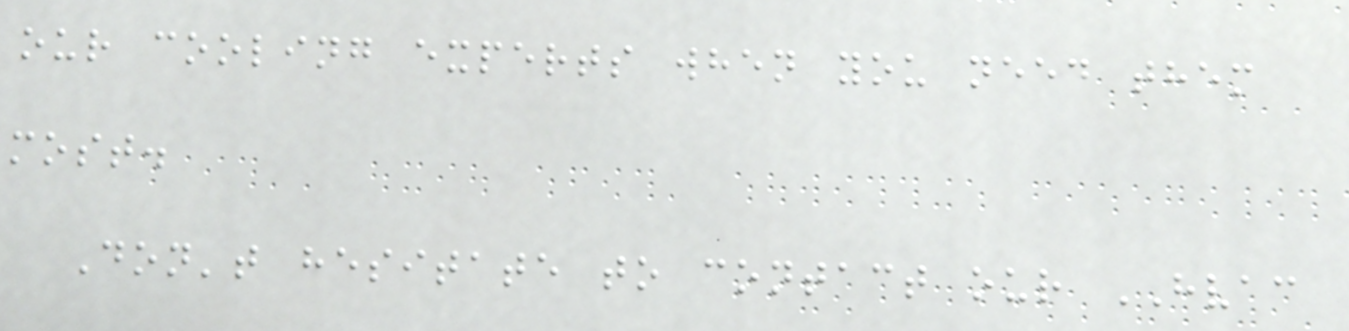our cooling experts when you need them
most.
Don't hesitate to contact our HVAC
